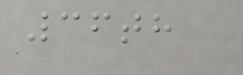36th
